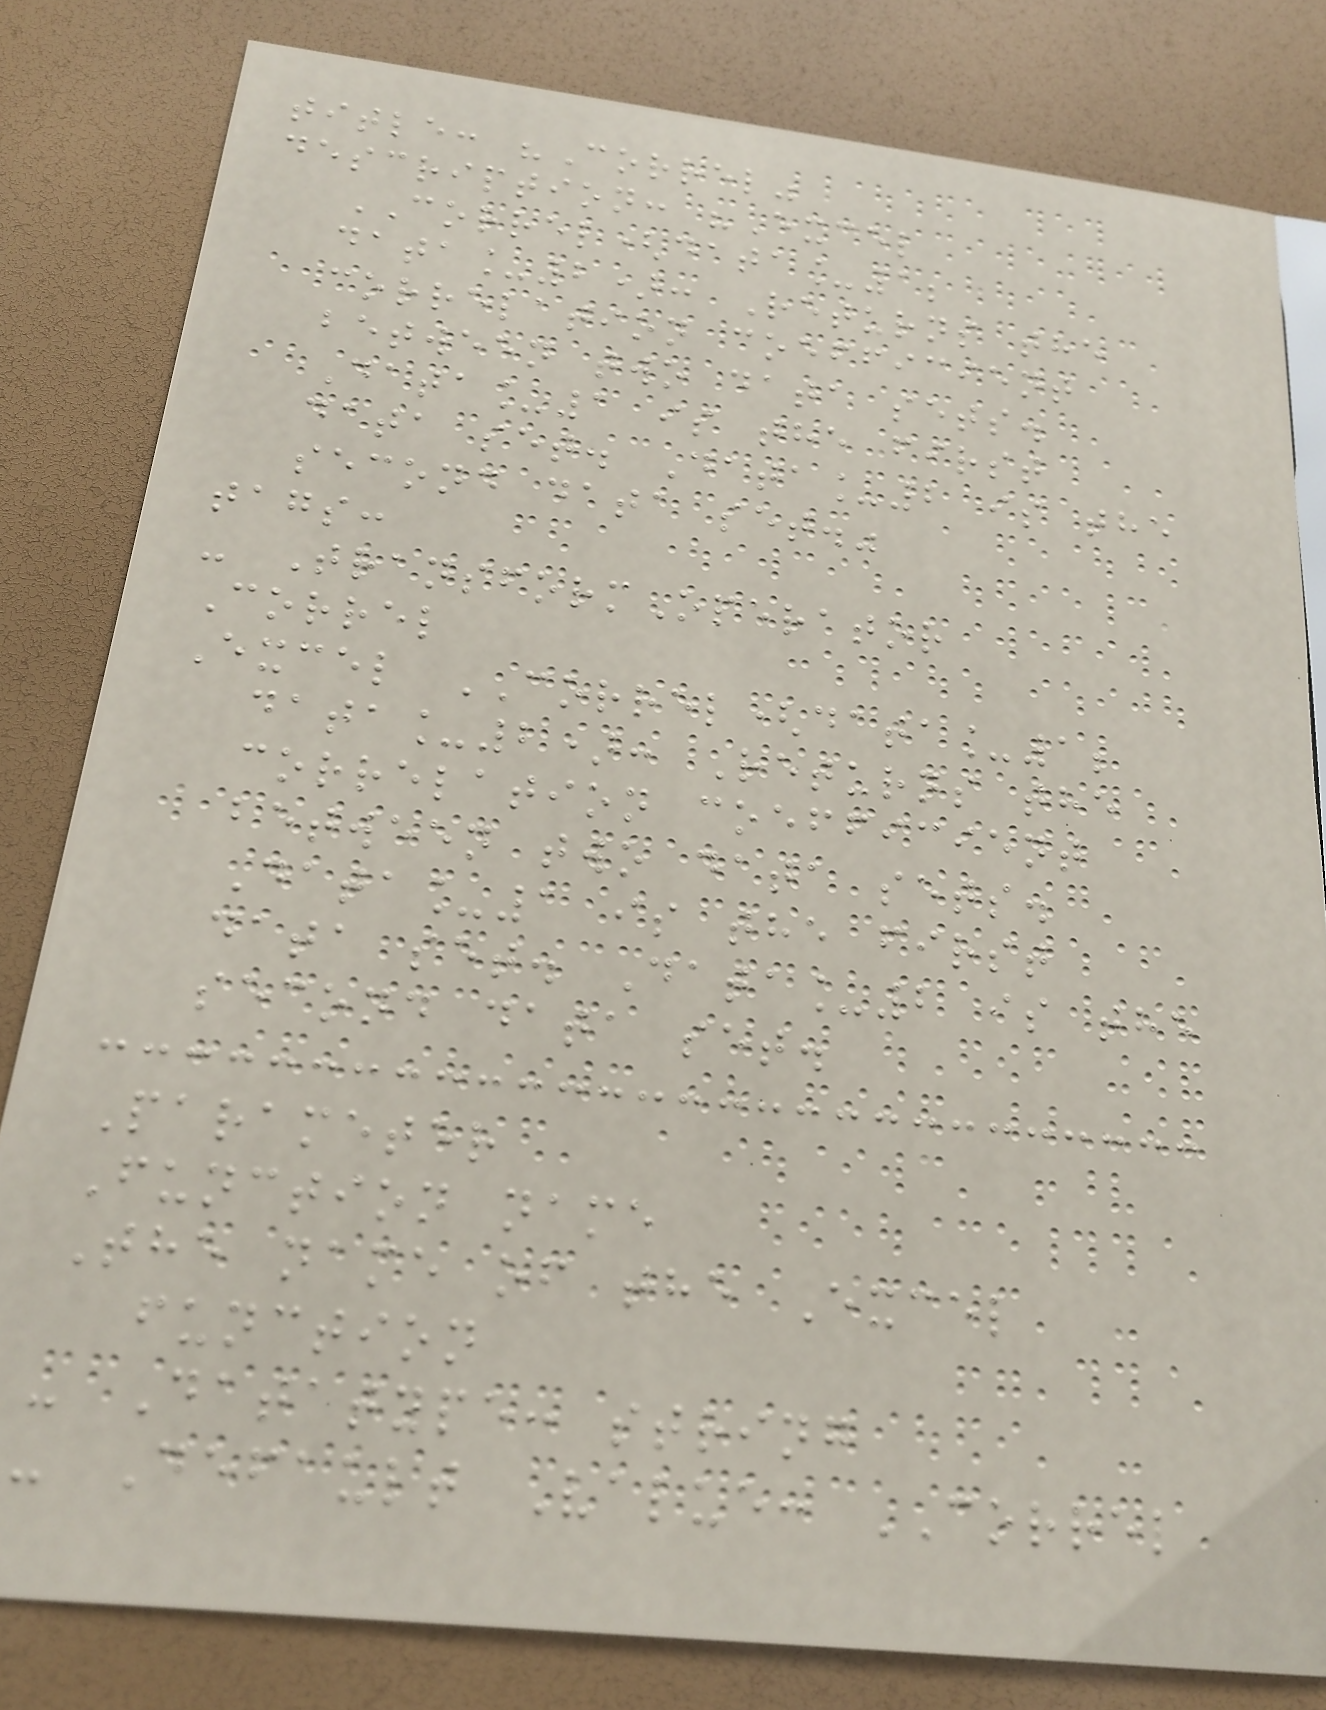title: "Correl"
description: "Excel
CORREL(data_1;
data_2): Returns the
correlation coefficient
between two data sets.
Data_1 is the first
data set. Data_2 is the
second data set."
tags:
- TransformOperator
Correl
Excel CORREL(data_1;
data_2): Returns the
correlation coefficient
between two data sets.
Data_1 is the first
data set. Data_2 is the
second data set.
Parameter
Function name
The name of the Excel
function
- Datatype: string
- Default Value: CORREL
